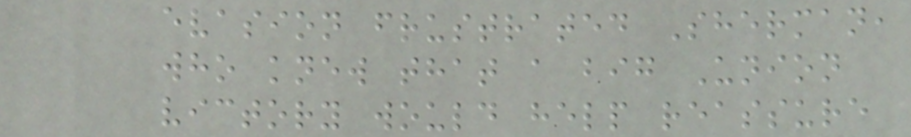evasion frustrated Sherman,
who knew that a big Union
victory would help reassure
